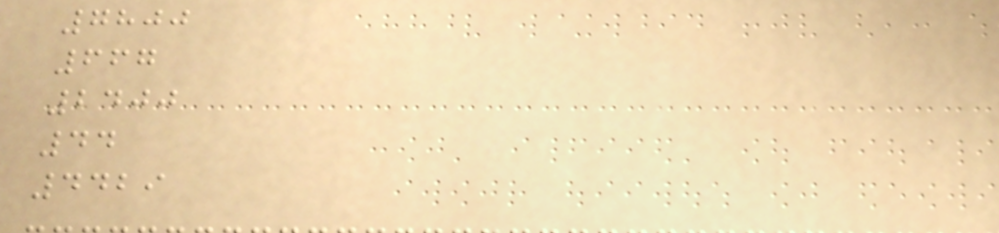7800
667
2400
44
4429
